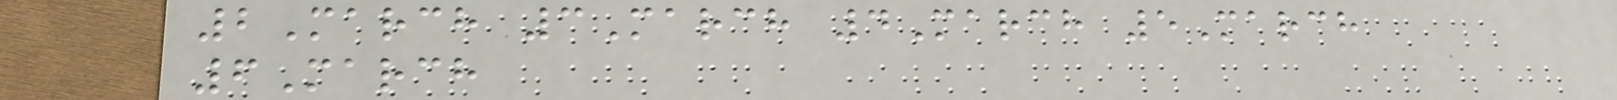2March 3March 4March 5March
6March
